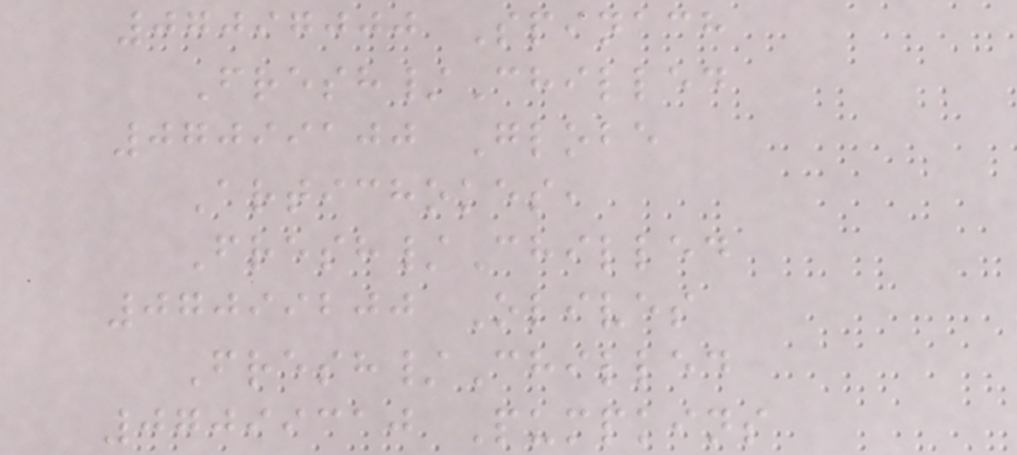07097000 Spinach
Fresh/Chilled
07099100 Globe
Artichokes,
Fresh/Chilled
07099200 Olives
Fresh/Chilled
07099310 Pumpkins
